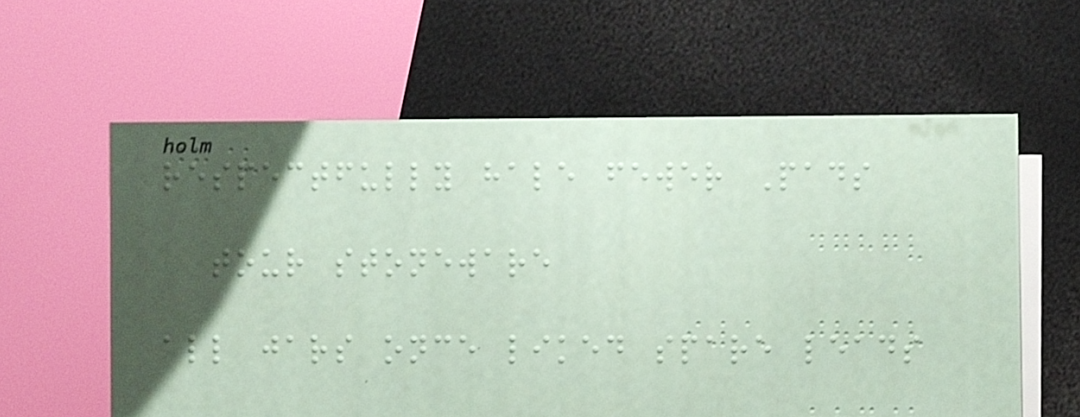respectfully hale fewer Pads
tour stoneware
all jars once liked spare leads
